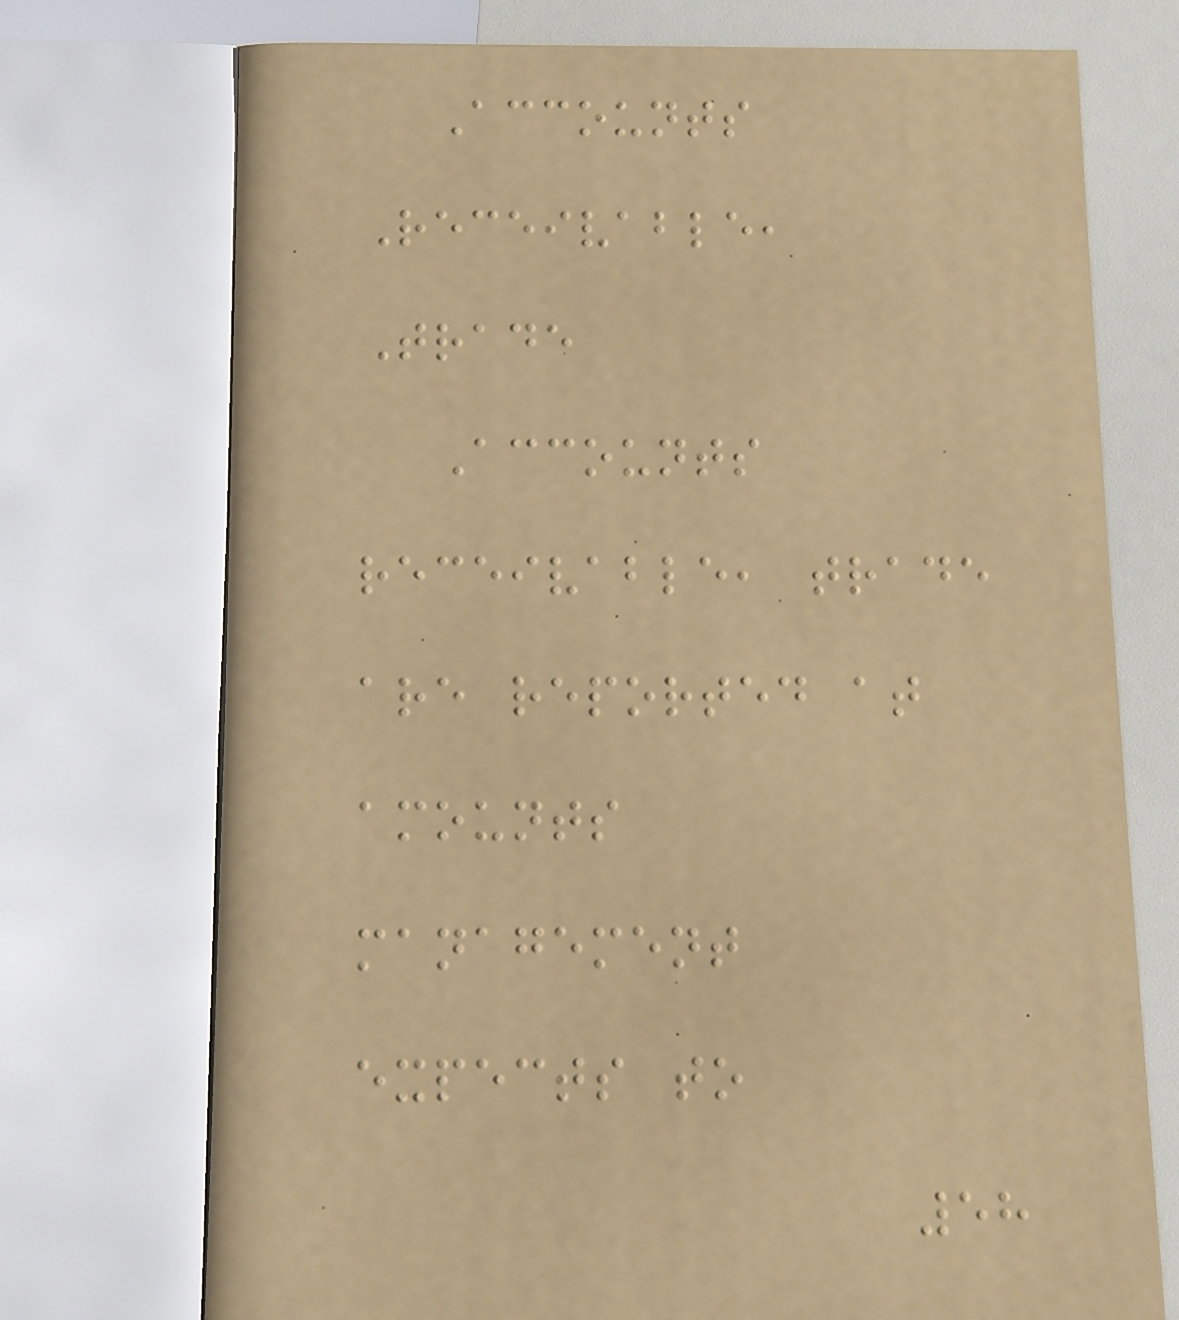Accounts
Receivable,
Trade
Accounts
receivable, trade
are reported at
amounts
management
expects to
58
